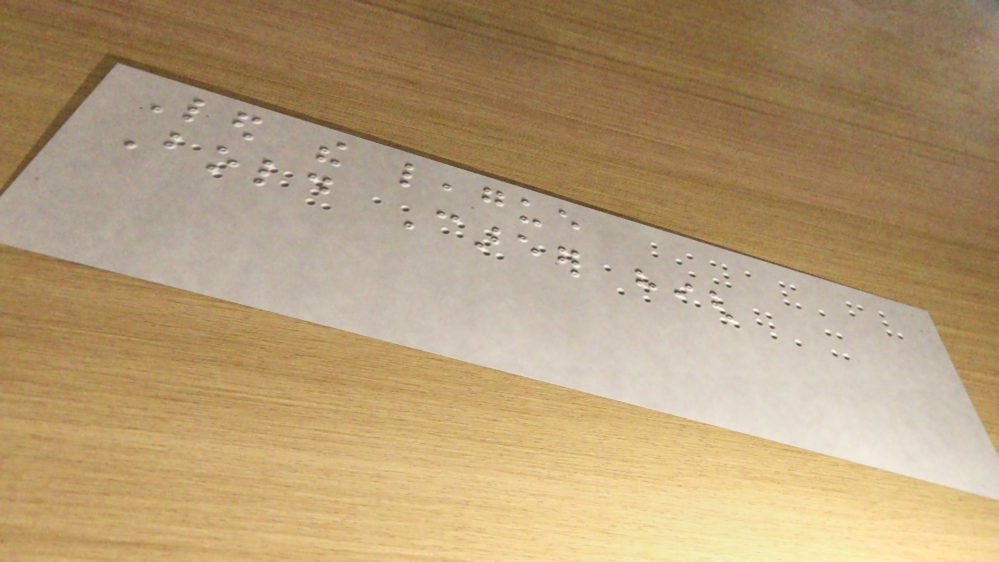Led the league
Bold Career high
